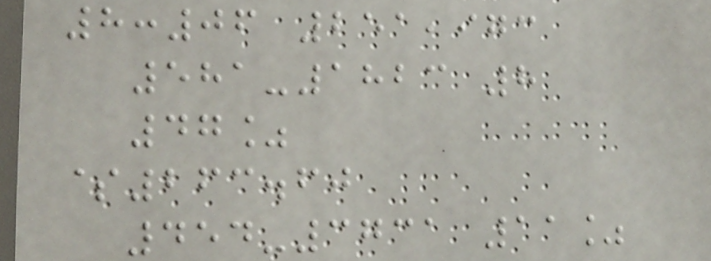8:06 251,973
581-1823 8
47%
$263.60
454-3731 11%
